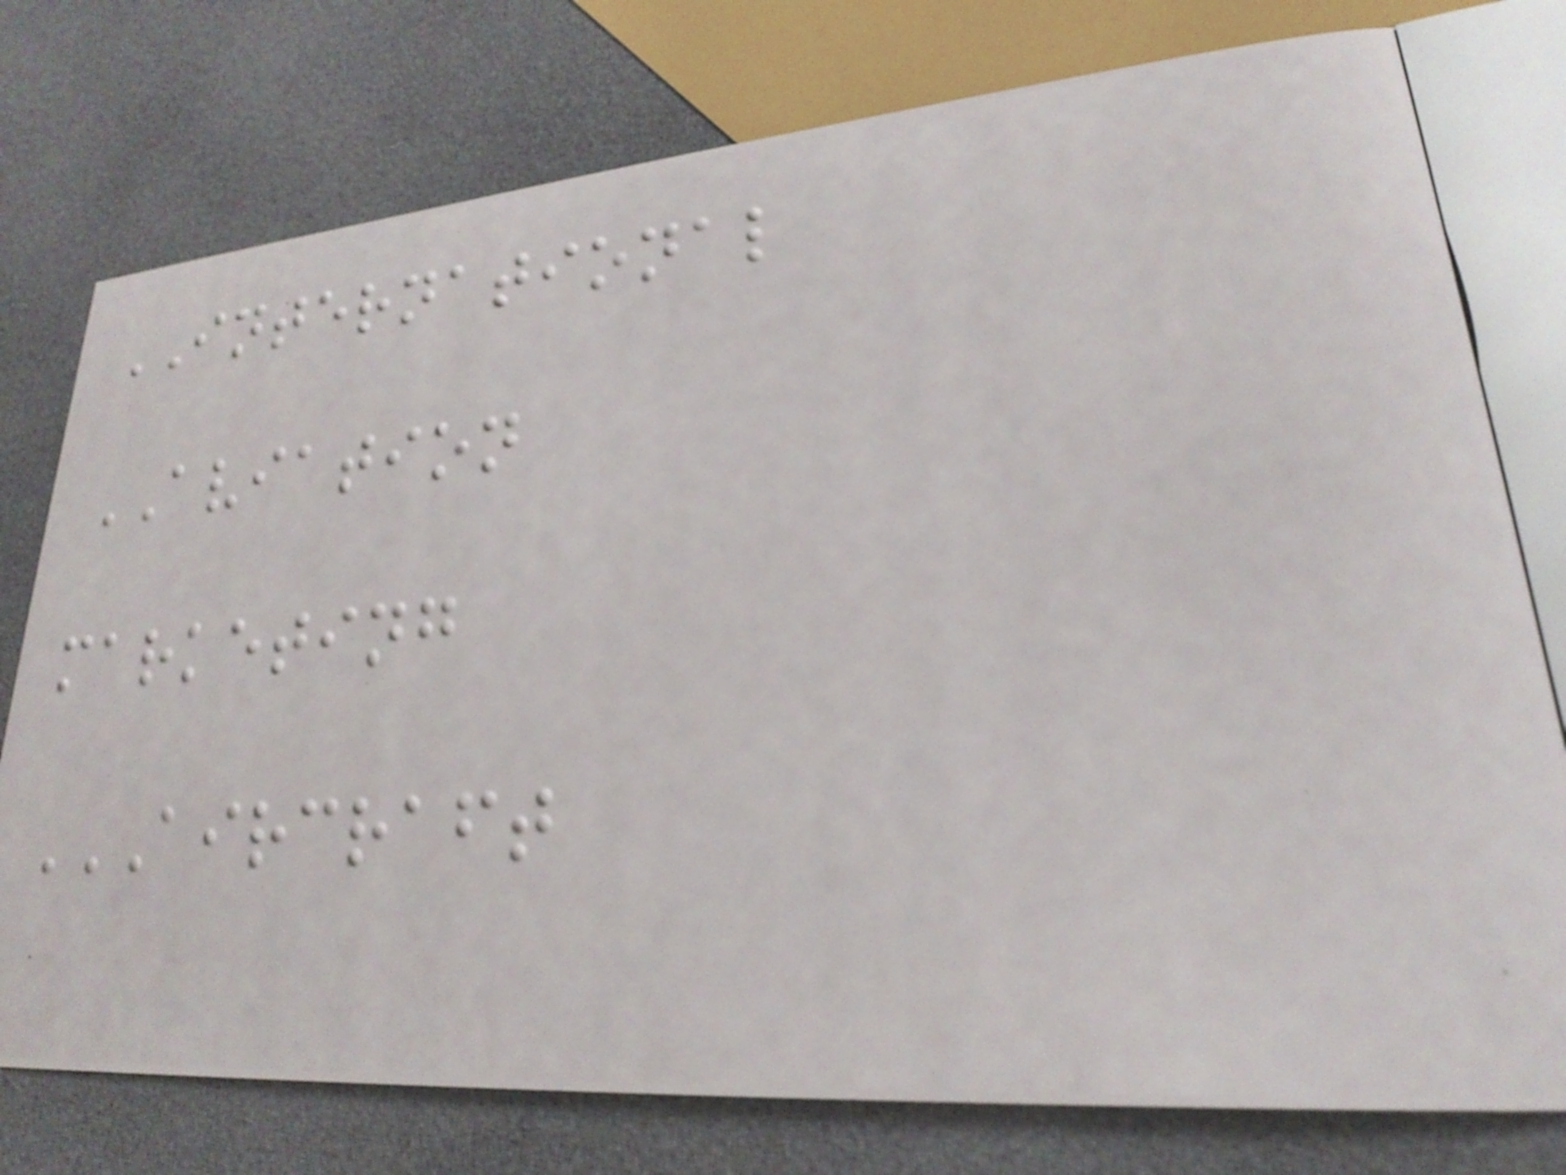INTERNATIONAL
AVIATION
marketing
AIRCRAFT
